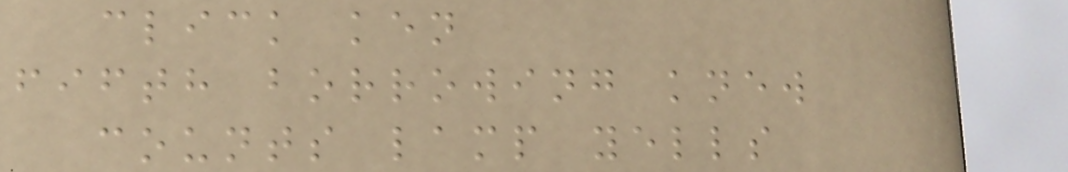click ken
fifth borrowing knew
counts lamp yells
